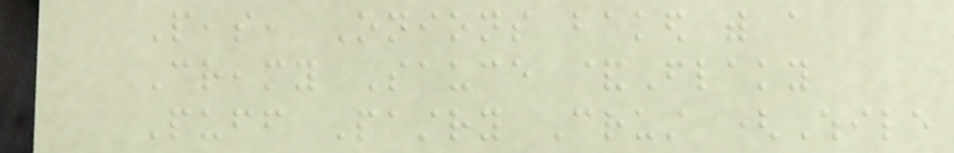Peas, Onions baked with a
Creamy Sauce &Flaky
Puff Pastry Crust (While
